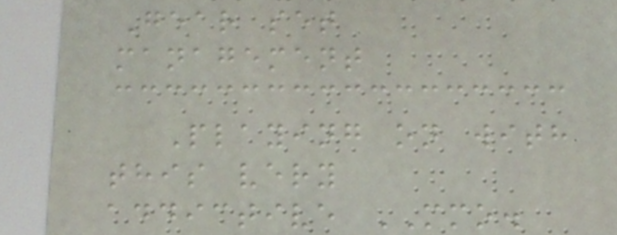Gear set
management
Playing on with
this very
addictive MMO.
